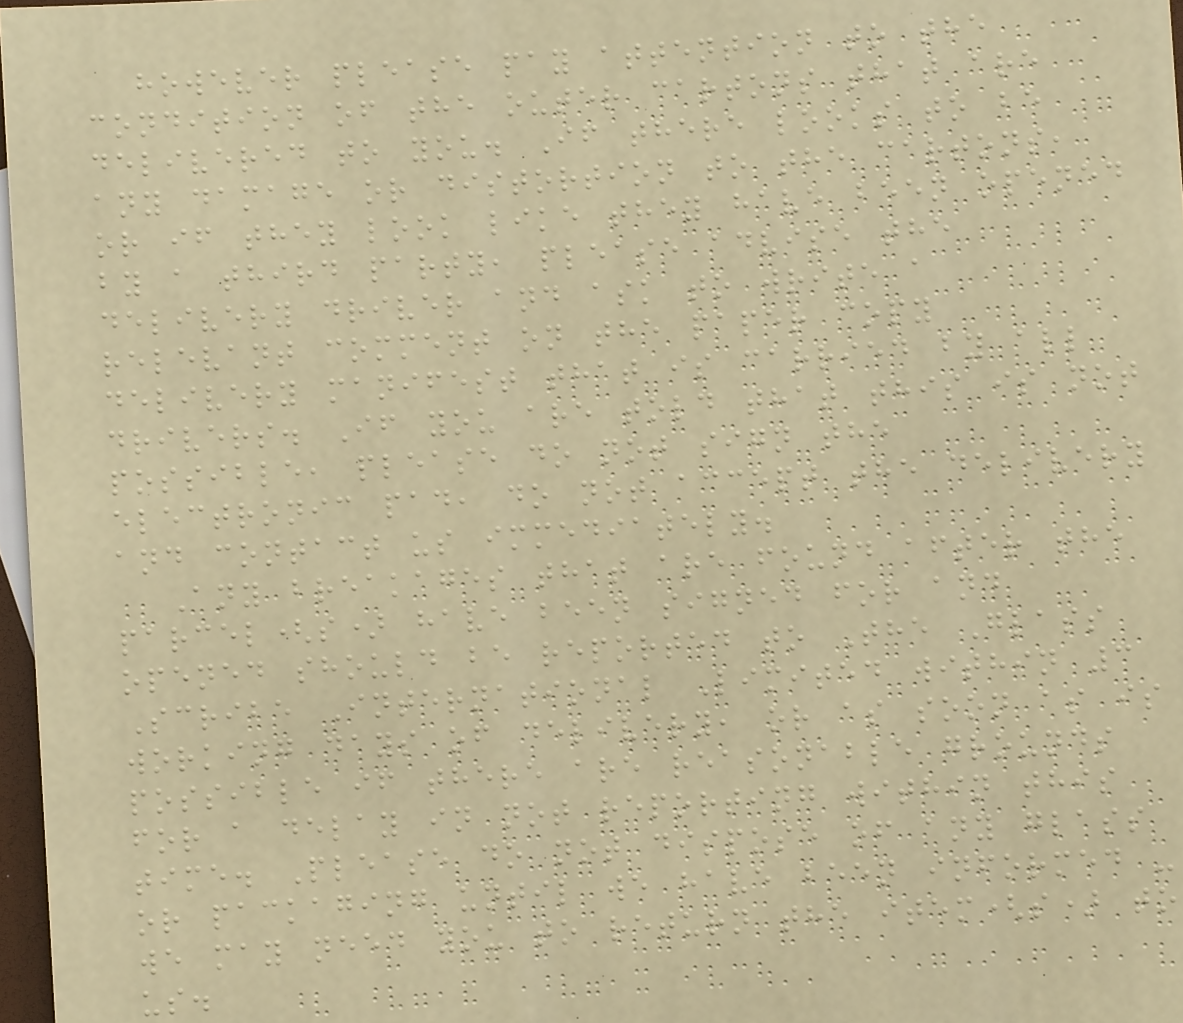however please pay attention to the
condition of the outer cartons that are
delivered to you. If there looks to be
any damage or distortion to the cartons,
or if they look like they have been opened
by a third party, please advise the
delivery driver and ask to write a
relevant comment on the paper copy
delivery manifest that is carried by all
drivers. If you are told that this is not
possible, please do not sign the
electronic pad, do not accept the delivery
and contact us immediately.
Any breakages that are found after the
parcel(s) have been signed for and
opened should be reported to The Glass
Scribe International Limited within 3
working days of delivery, or as soon as is
possible if there are reasonable grounds
for a delay in not reporting within this
time. Please do not dispose of any glass
or packaging until we have been informed -
we may need you to return the item(s) to
us.
